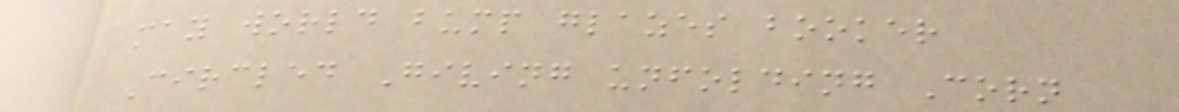may world bump glazes booker
Circled Giving unfolding Corn
